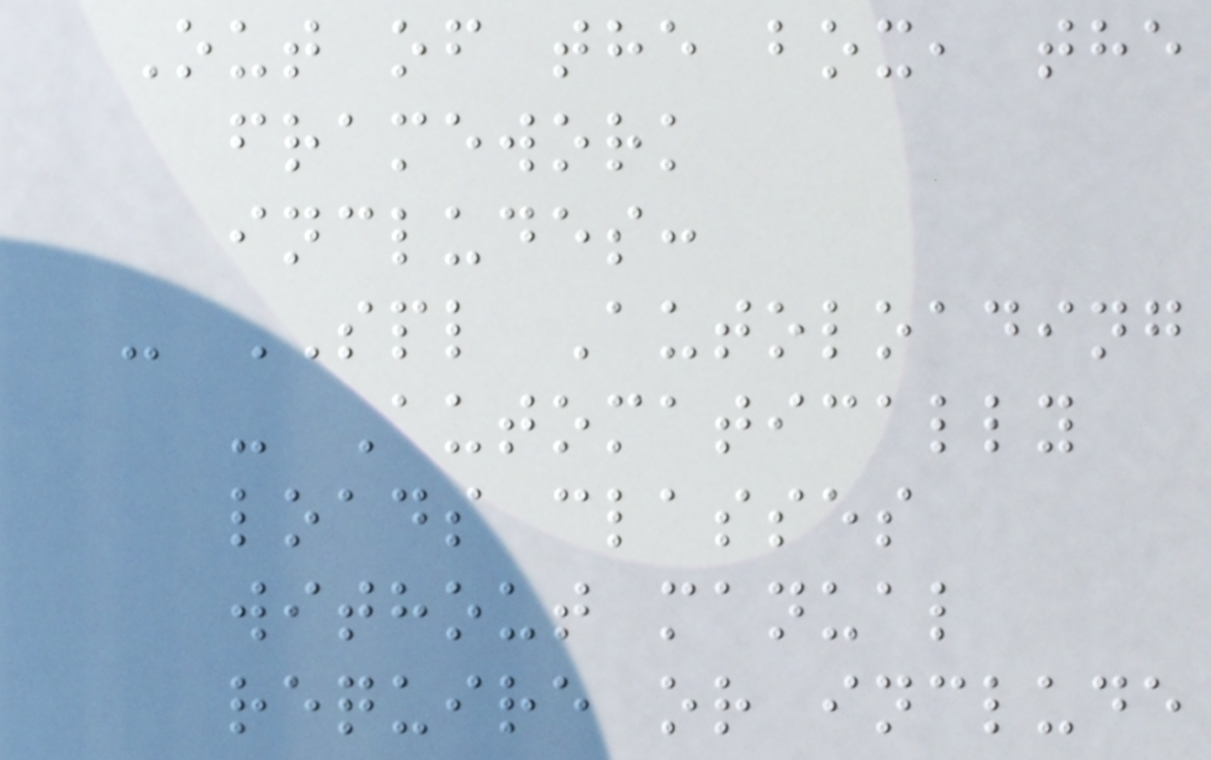Out of the box, the
framework
includes:
- SPL Autoloading
- Automatically
loads classes
without manual
require or include
